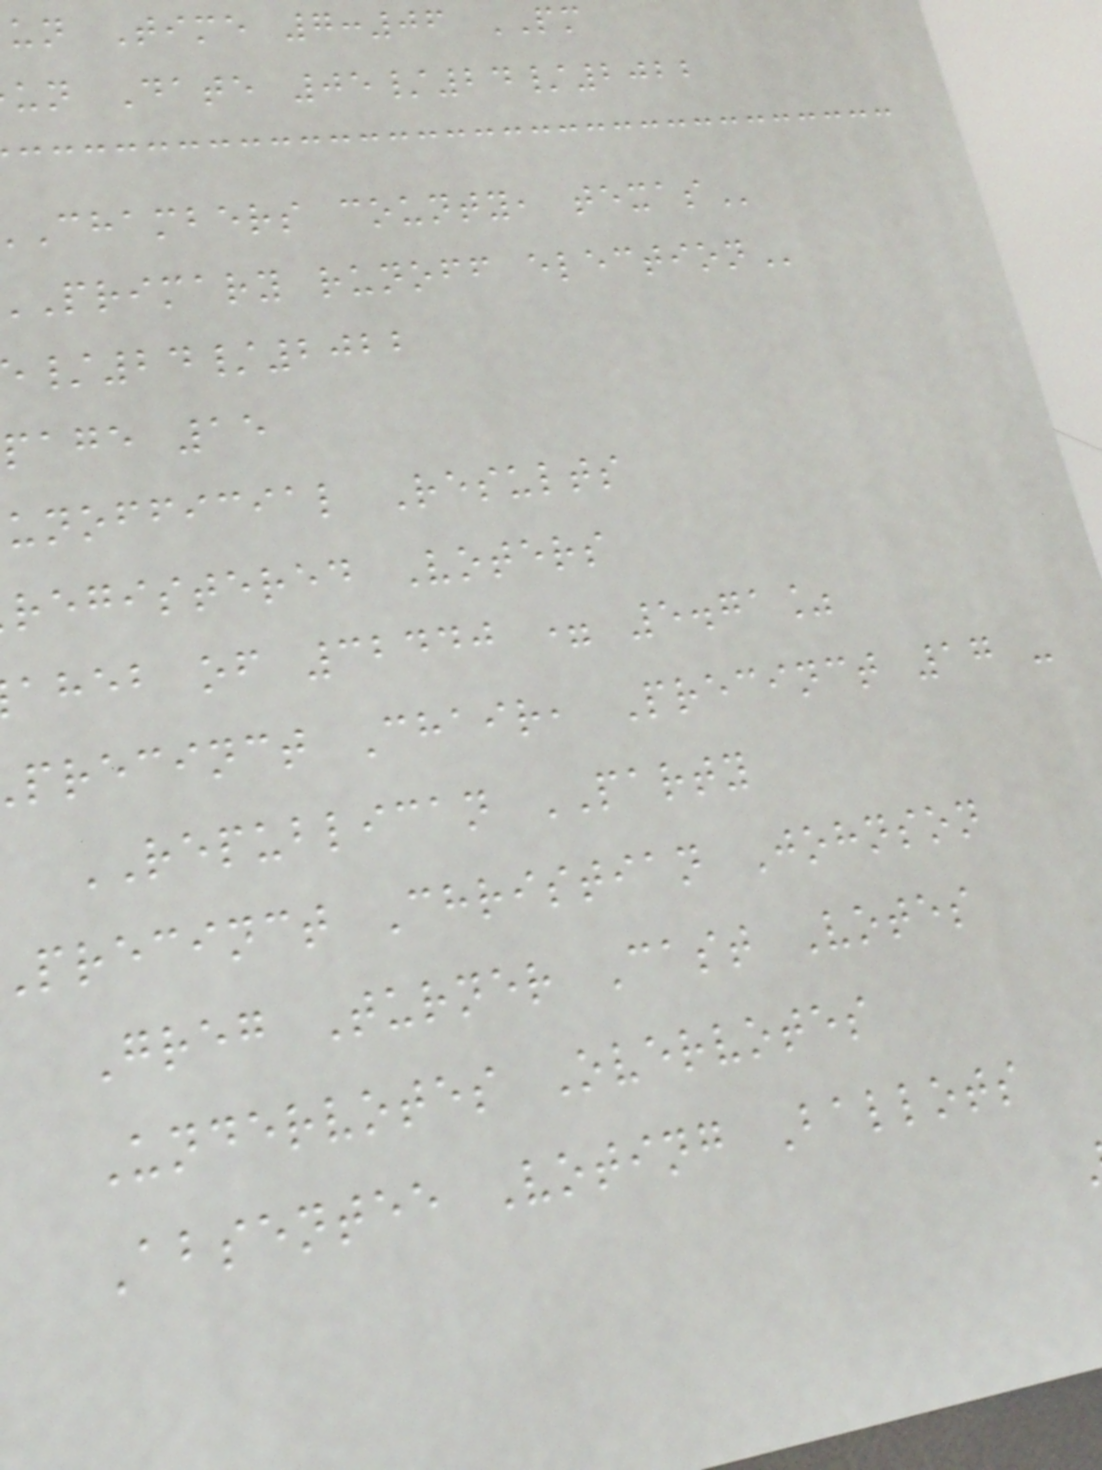un Time 7:06 PM
un Date 05/24/2022
chambers county,
primary runoff
/24/2022
page 15
unofficial Results
registered Voters
aheb of 32440 = 5.71%
precinct Chair, Precinct 17 -
REPUBLICAN PARTY
precinct Christian Johnson
Greg Turner Cast Votes
Undervotes Overvotes
Absentee Voting Ballots
